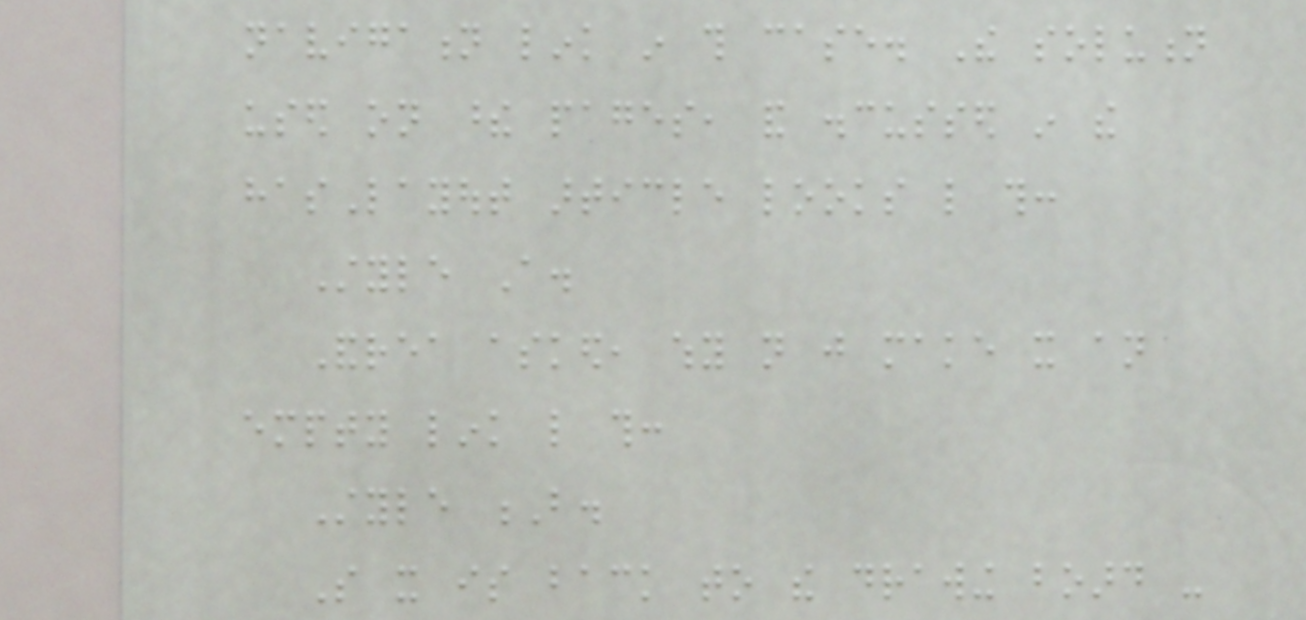navigation link in this case. The solution
used on these pages, and discussed in the
hasLayout article looks like this:
Style A.
Andrea asked, why not just make it an
empty link like this:
Style B.
So it is back to the drawing board -
